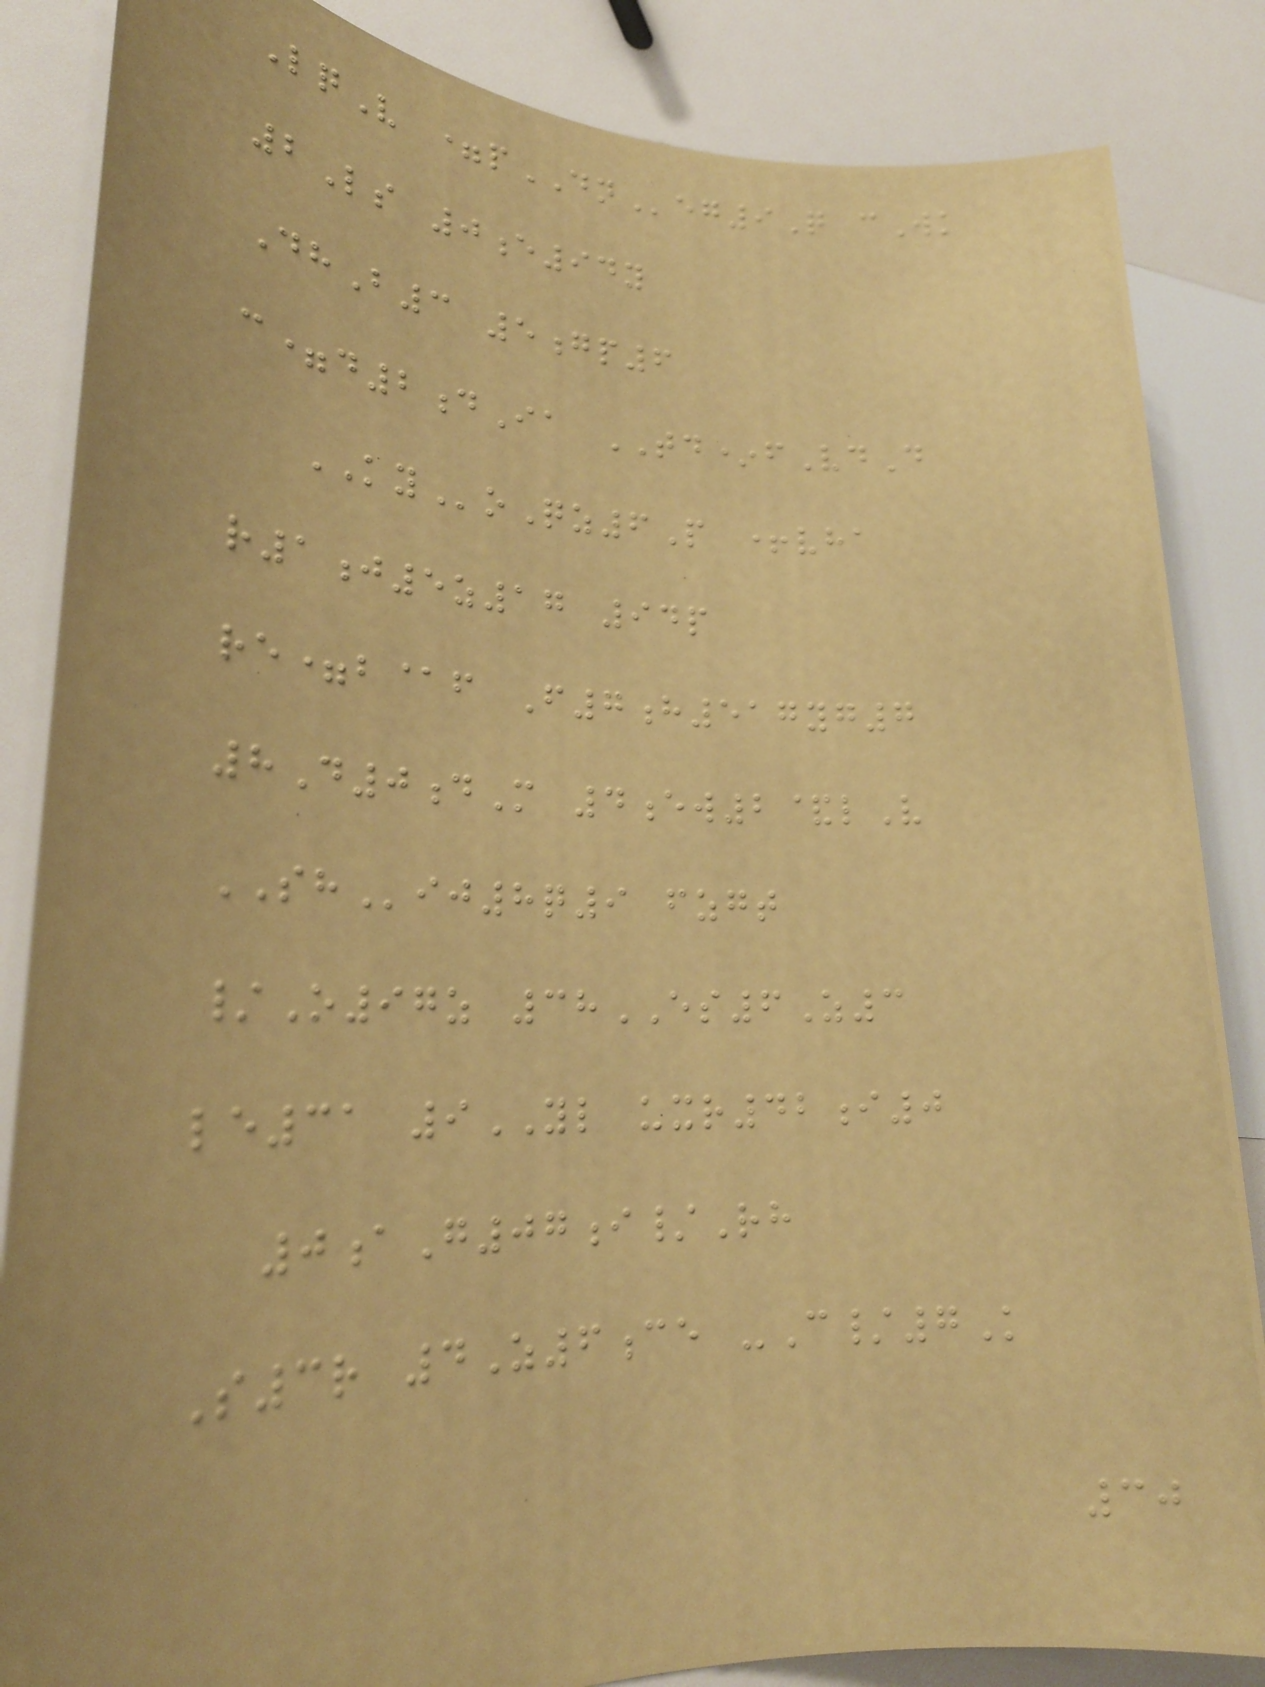LqV =pDNeg9Q cWk
2Ls 0e94y
DhB3 5gp6
c=d2dIa TD*fVdD
KYoQz6P +vha
r1j5z17 94p
re=b@f F7h517yg7
8D0dM 4ew2&lV
SHij8q9 fzgt
/O97z 38ES6Z3
le31 9YL uxr42i0
0aG07i/Rh
S3r 4Z6ce -C/7K
30
